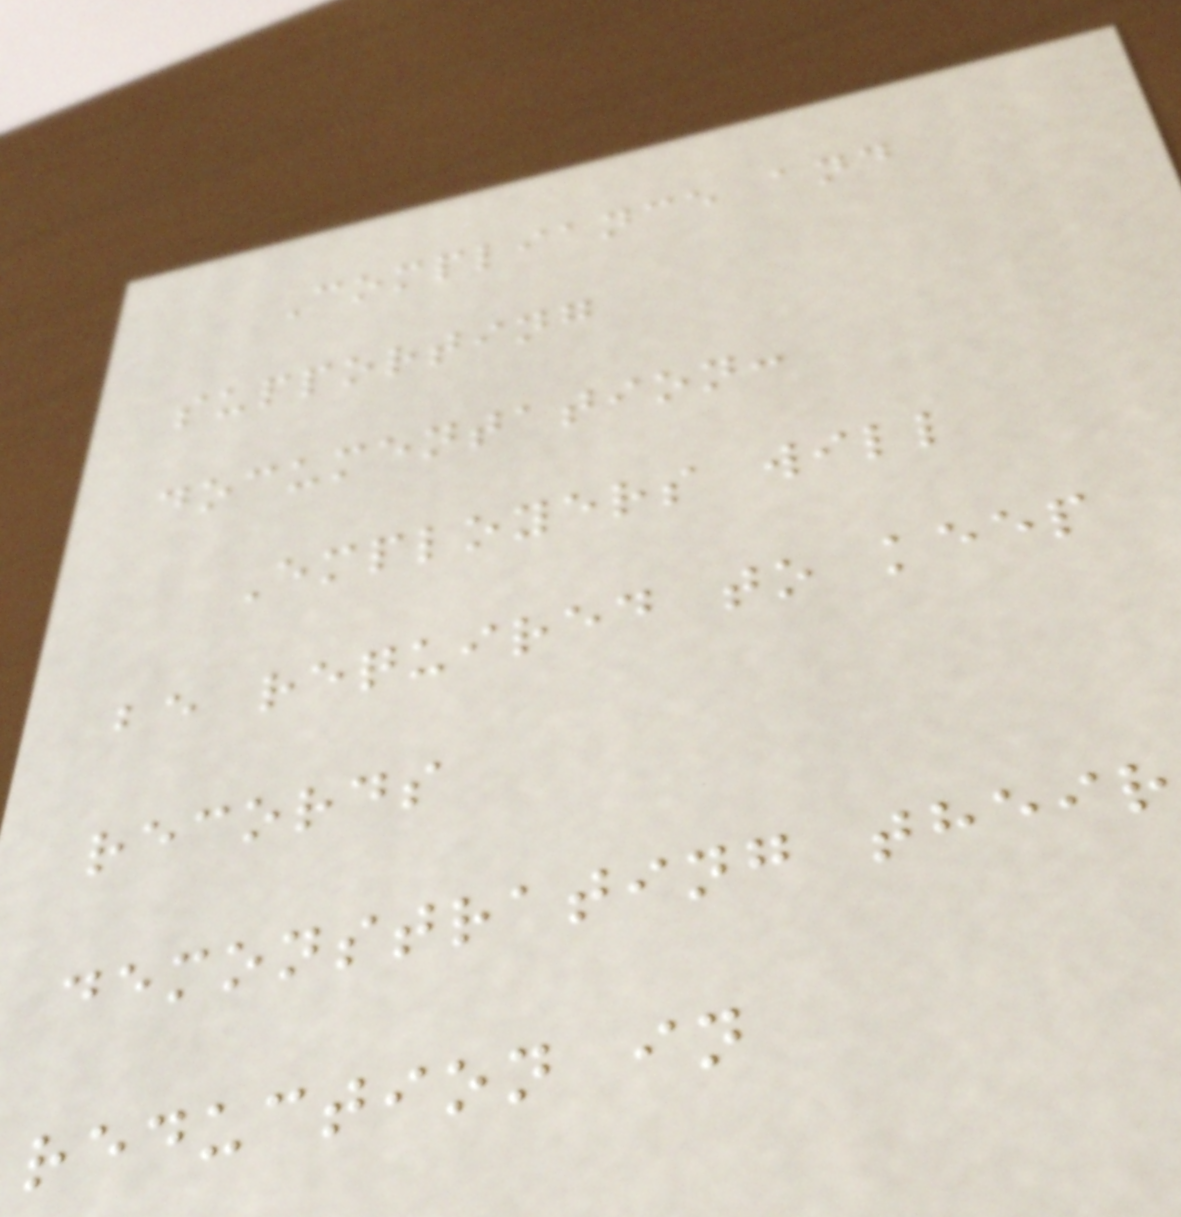Compliance and
supporting
documentation:
Employers will
be required to keep
records
demonstrating their
reduction in
